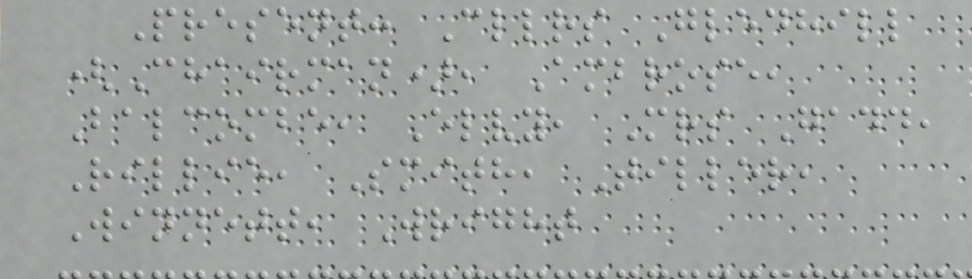Present: Cllrs Gledhill
(Chairman), Ambrose,
Balcombe, Elvy, Mrs Gadd,
Rillie, Smith, Tiller,
Winnett, Wright
